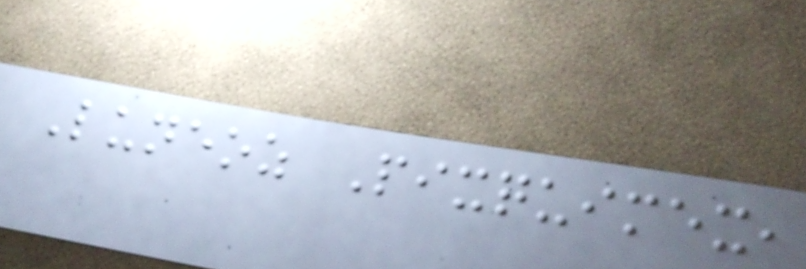Luneoz Pixquimex,
